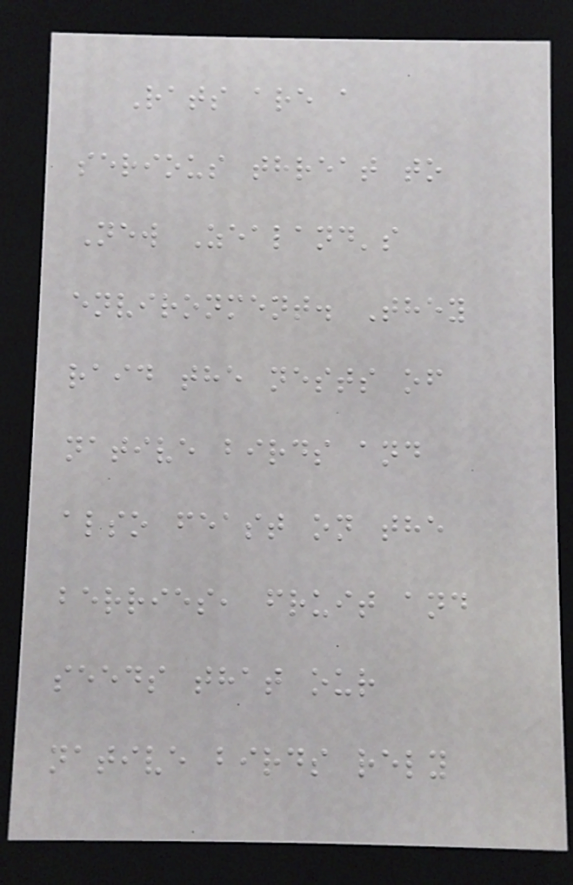Rats are a
serious threat to
New Zealand's
environment. They
raid the nests of
native birds and
also feast on the
berries, fruit and
seeds that our
native birds rely
